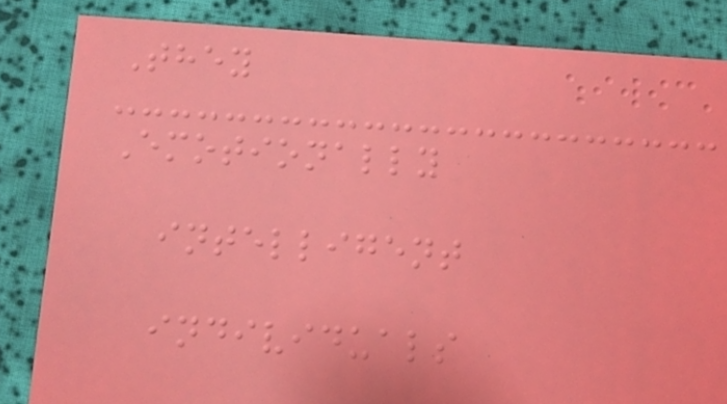They
Emotionally
intelligent
individuals
